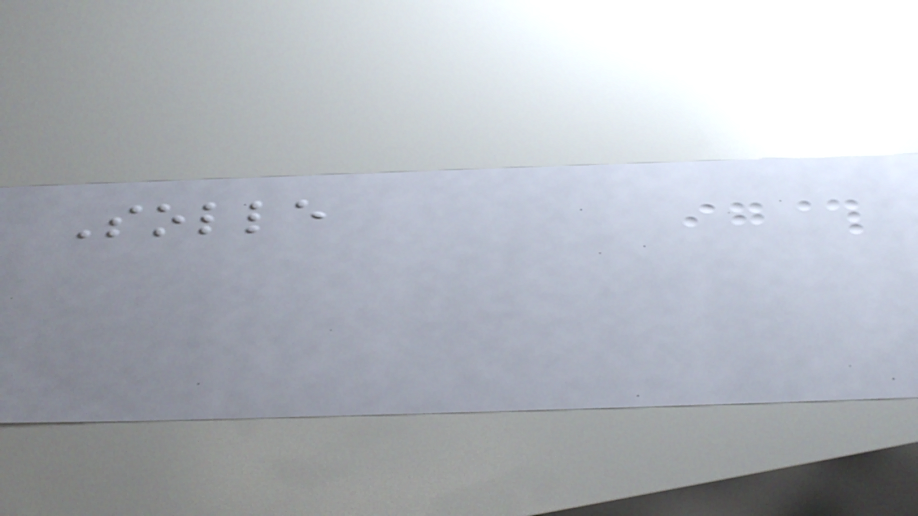Solle
